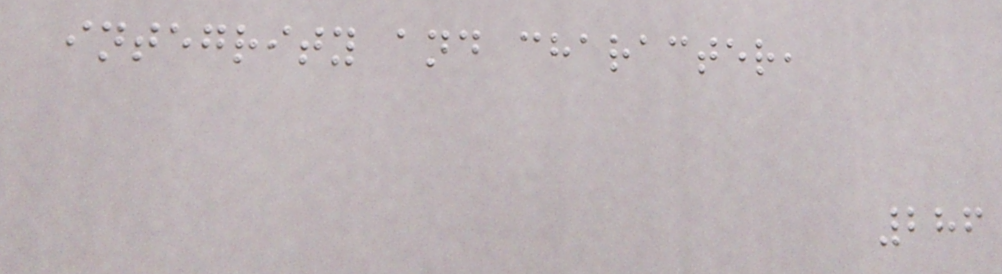integrity and character,
286
